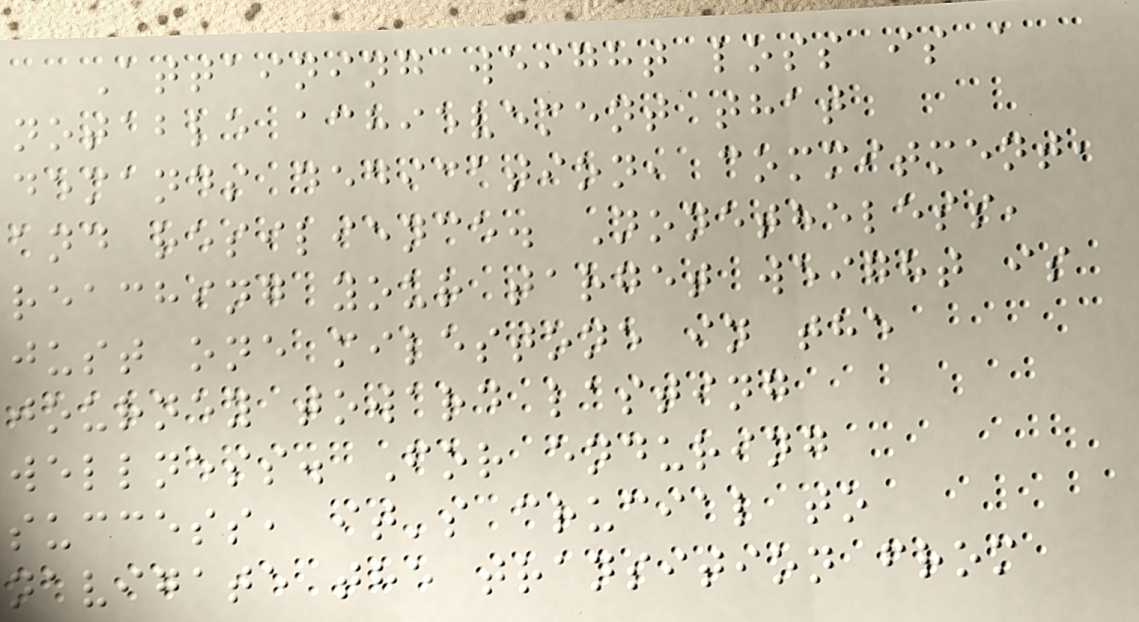Attaining weight loss is a
notable achievement that
demands dedication, commitment,
and resilience. Nonetheless,
reaching your target weight is
just one milestone in the
journey toward lasting
wellness. For enduring
success, it's crucial to
navigate the transition from
